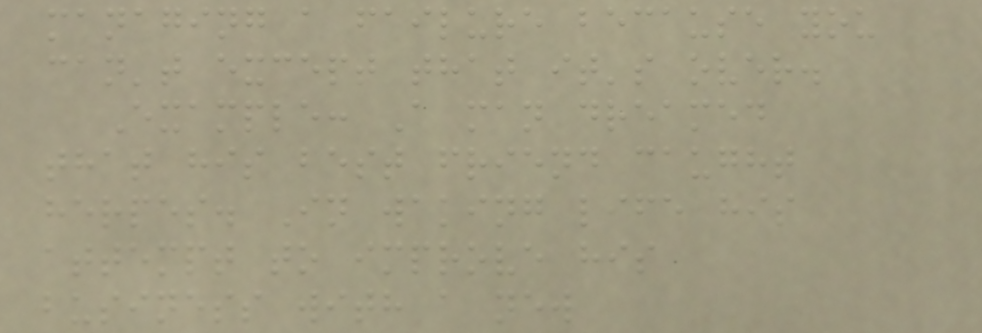managing a failure because you
can't except that it's over.
Example: A man dreamed
that his best friend caught
herpes. In waking life his
attempt to improve his
business with a new
